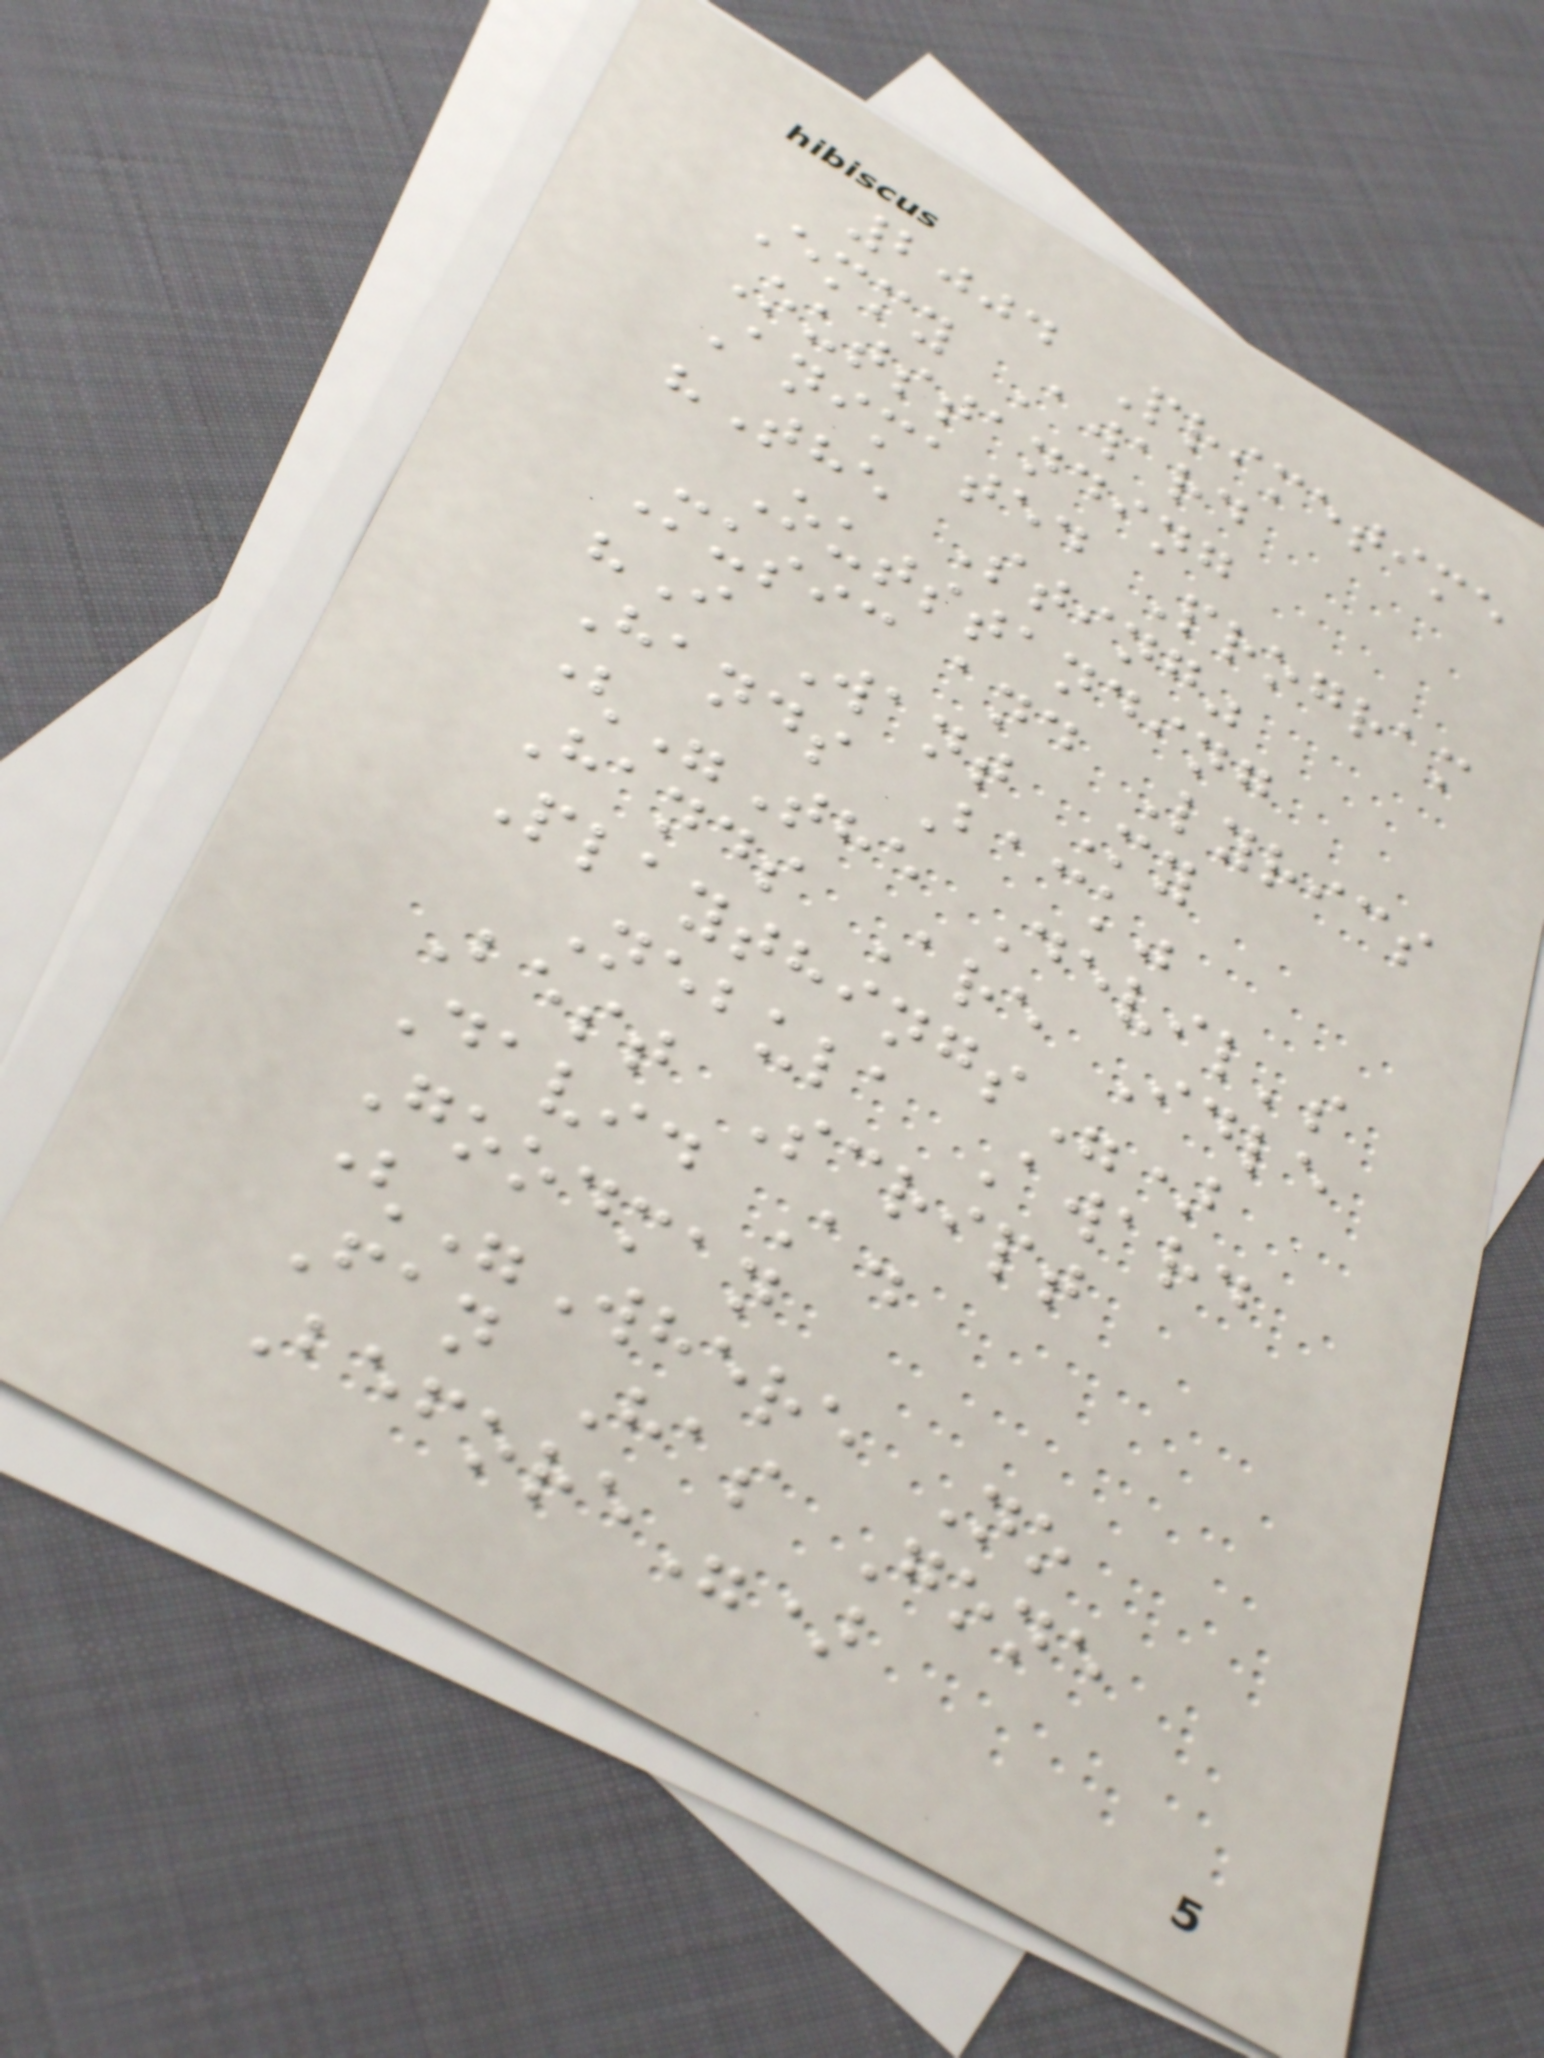2004 Primetime
Emmy Award
Outstanding
Animated Program
"The Sting"
Outstanding
Music and Lyrics
"I Want My
Hands Back"
("The Devil's
Hands Are Idle
Playthings")
Nebula Award
Best Script
David A.
Goodman
("Where No
Fan Has Gone
Before")
